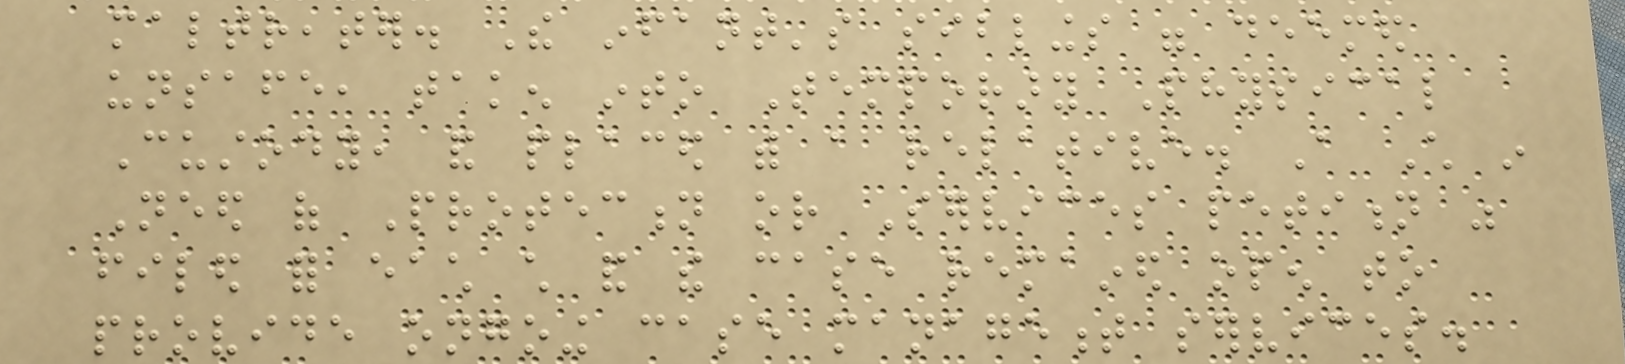maltreater. The infant's siblings were deemed
unsafe, taken into Temporary Physical
Custody, and placed with a relative. A Child in
Need of Protection or Services petition was
filed for each child and the case remained open to
provide ongoing case management services.
